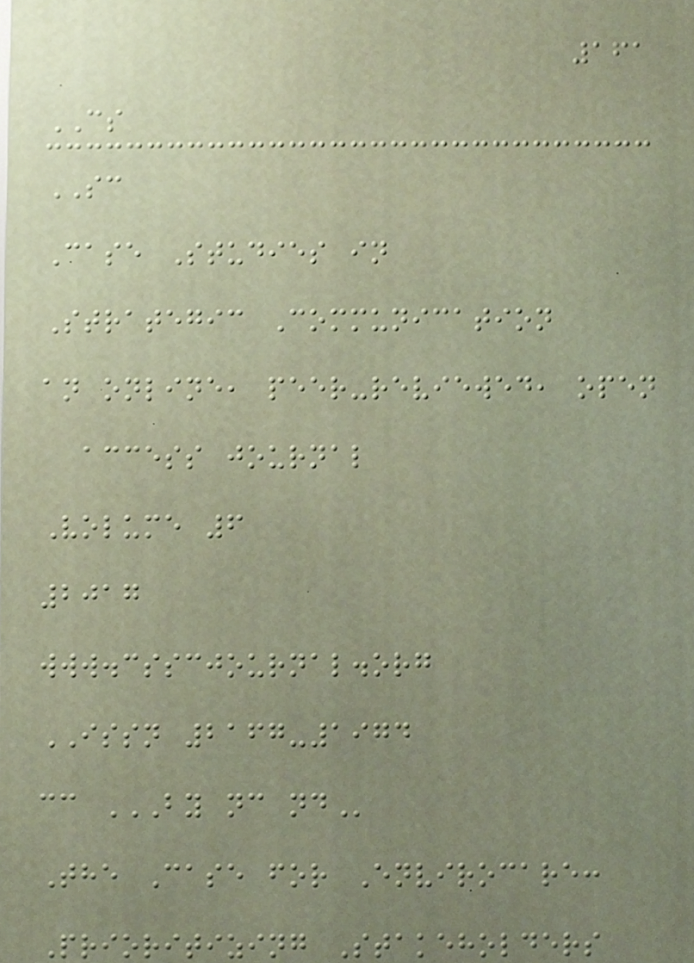161
CS
SC
Case Studies in
Strategic Communication
an online, peer-reviewed, open
access journal
Volume 6
2017
www.csscjournal.org
ISSN 2167-1974
cc BY NC ND
The Case for Envirocare:
Prioritizing Stakeholders
